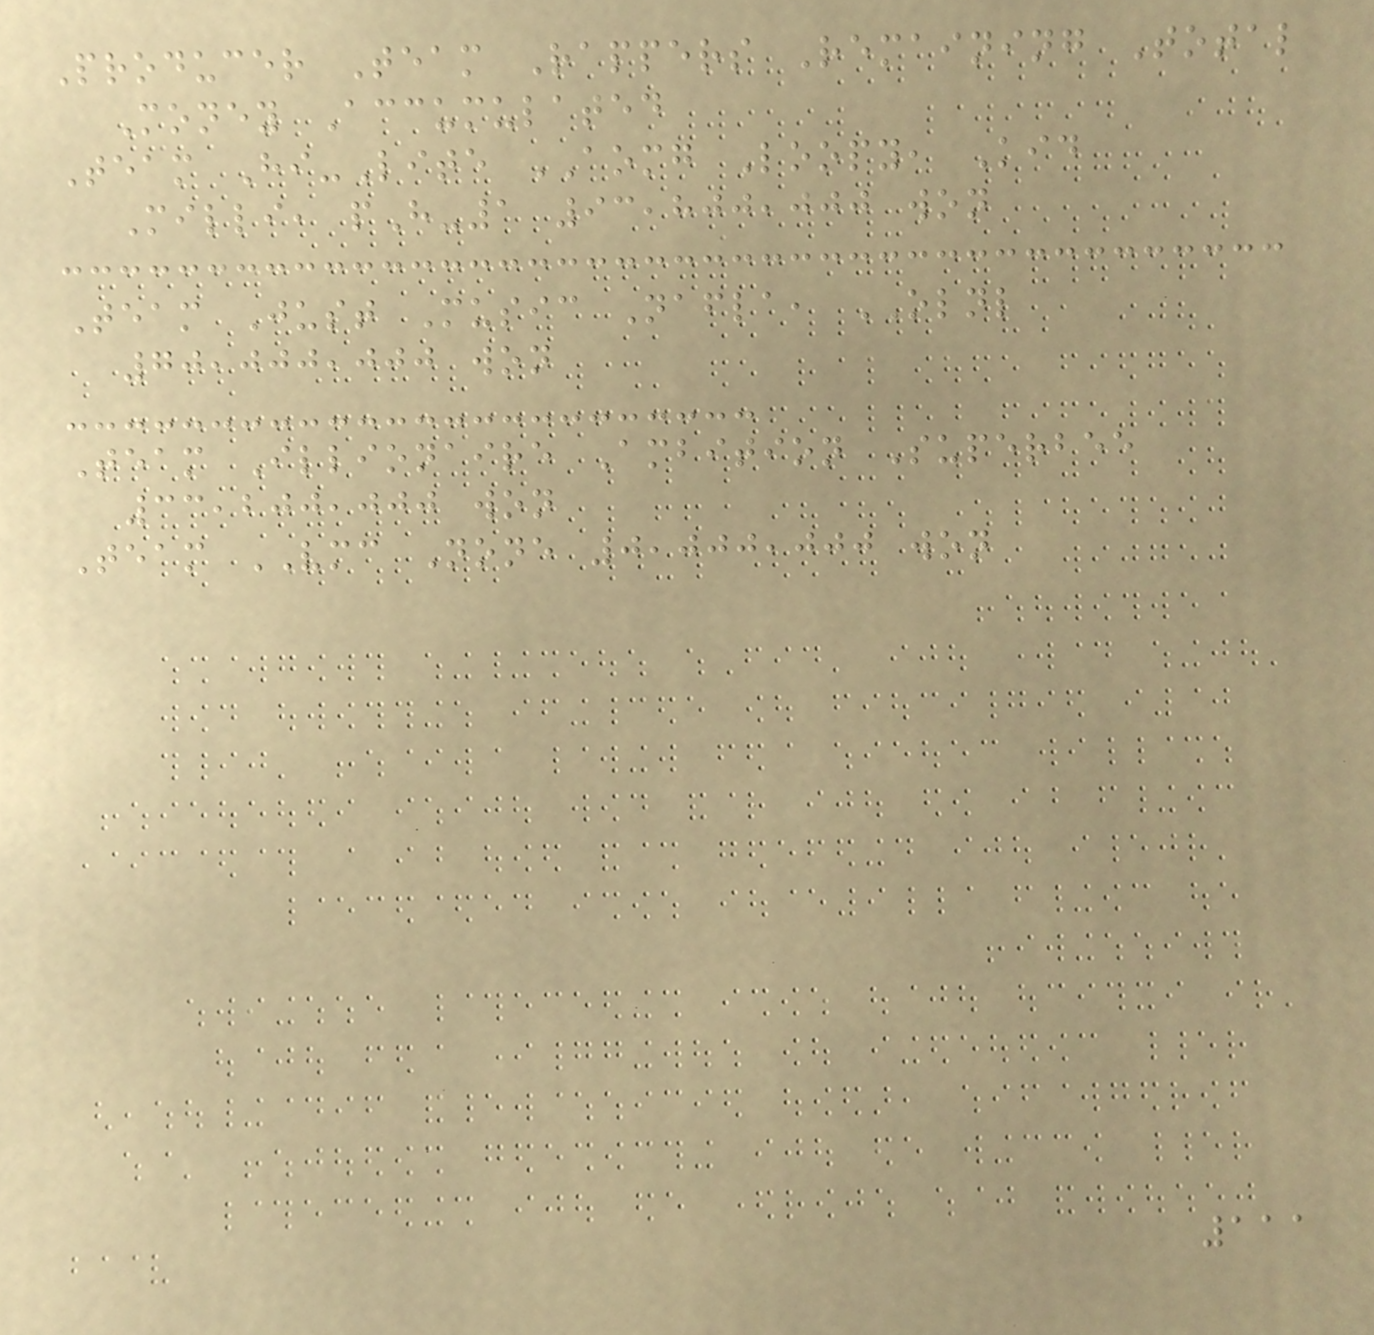Producer Team Rappers Remaining Total
Money Accumulated
Team Hi-Lite AOMG Loopy, Kid
Milli, pH-1 93,800,000 won
Team Just Music Nafla, OLNL
70,000,000 won
Team Illionaire Ambition Superbee
33,200,000 won
Team VMC None 0,000,000 won
111
